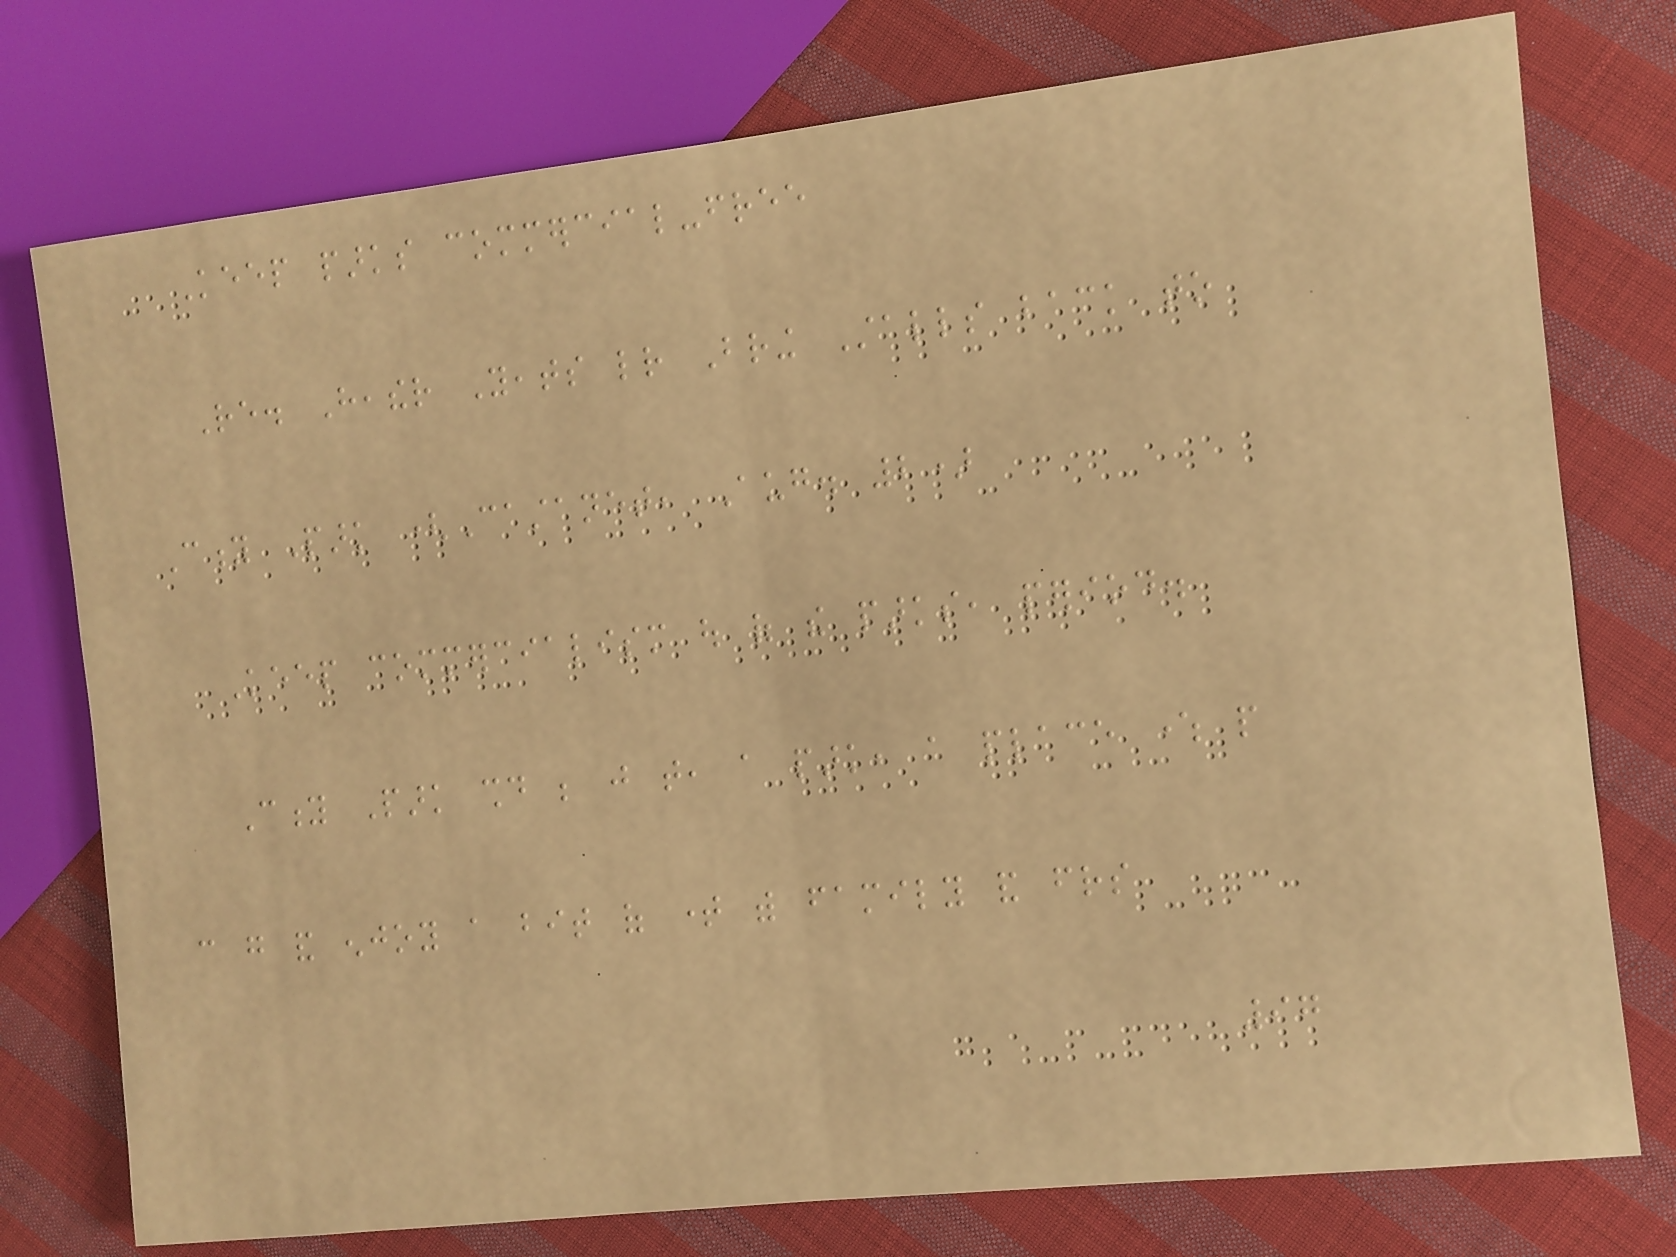Keep parks commercial-free
Re. Heather Yeats letter Bring Stalls back to
City Park (Castanet, Aug. 2)
Keep commercialism out of the parks, period.
City Park should be just that, a park, a place where people
can go and enjoy a bit of time with family and friends
97
